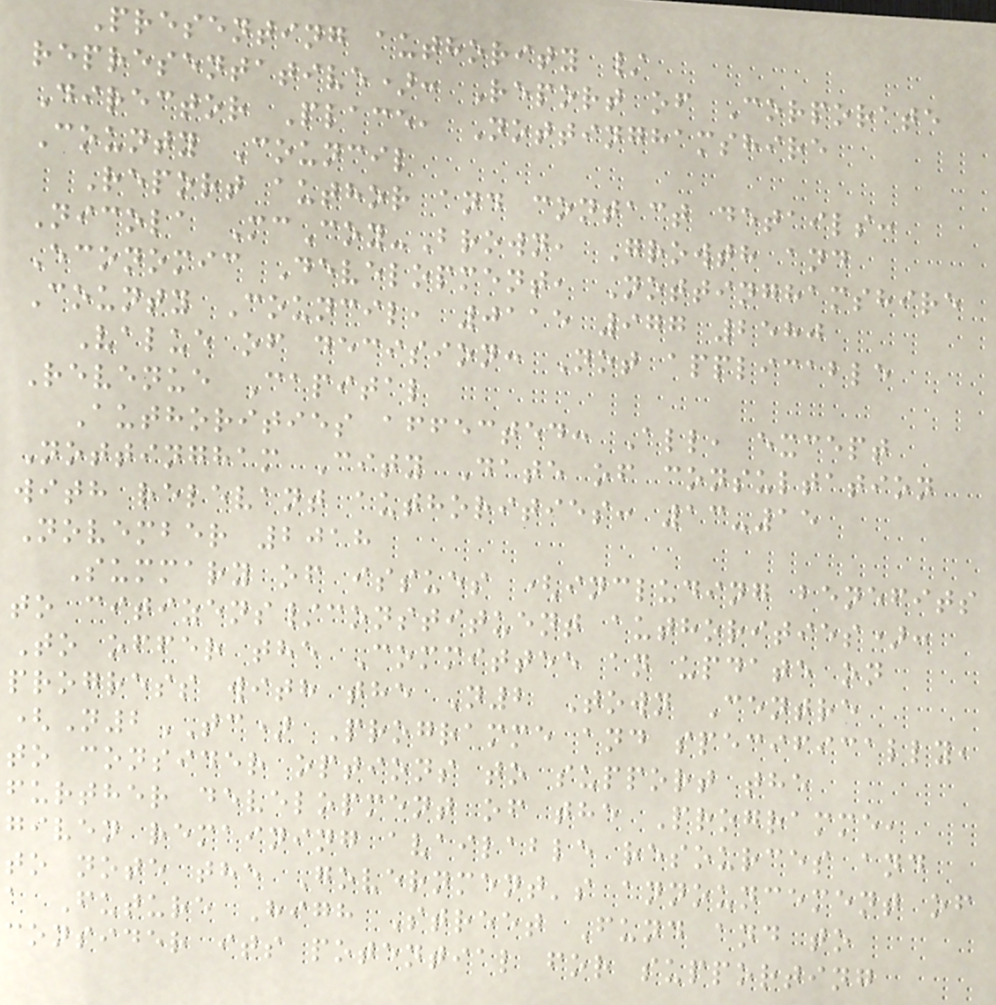Presenting authority /
representative): Report of Corporate
Director Place, Nottinghamshire
County Council
Report author and contact details:
Nicola McCoy-Brown, Growth and
Economic Development, Nottinghamshire
County Council, 0115 977 2580
Value of decision: Not applicable
Revenue Capital
Authorities affected: All, except
Nottingham City Date of consultation
with relevant authorities: 13-15
November 2018
Summary of issues (including benefits
to citizens/constituent authorities):
To offer the Committee an update on
progress with the N2 Town Centre
(N2TC) Programme and specifically,
to consider options to support the
further development of the Programme,
given remaining available resources and
to note the Government's announcement of
a Future High Street Fund and to
consider its potential for supporting
